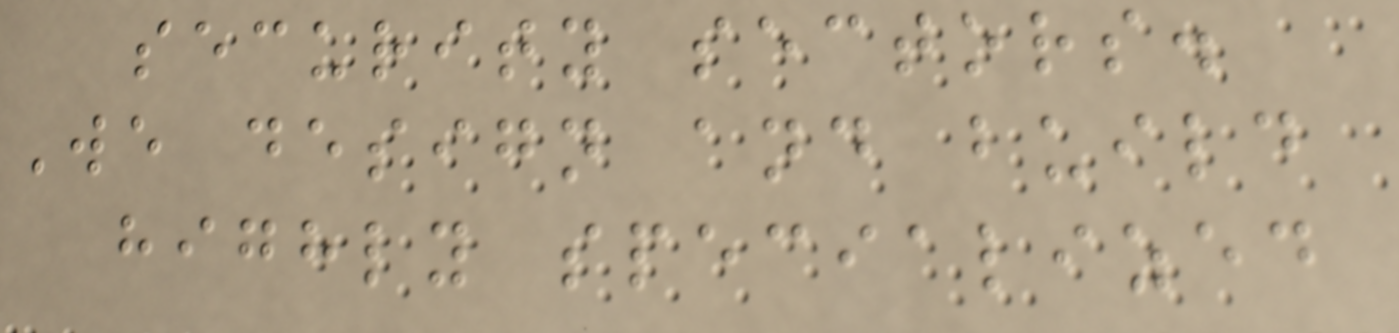security sectors.
We design and build
highly specialized
